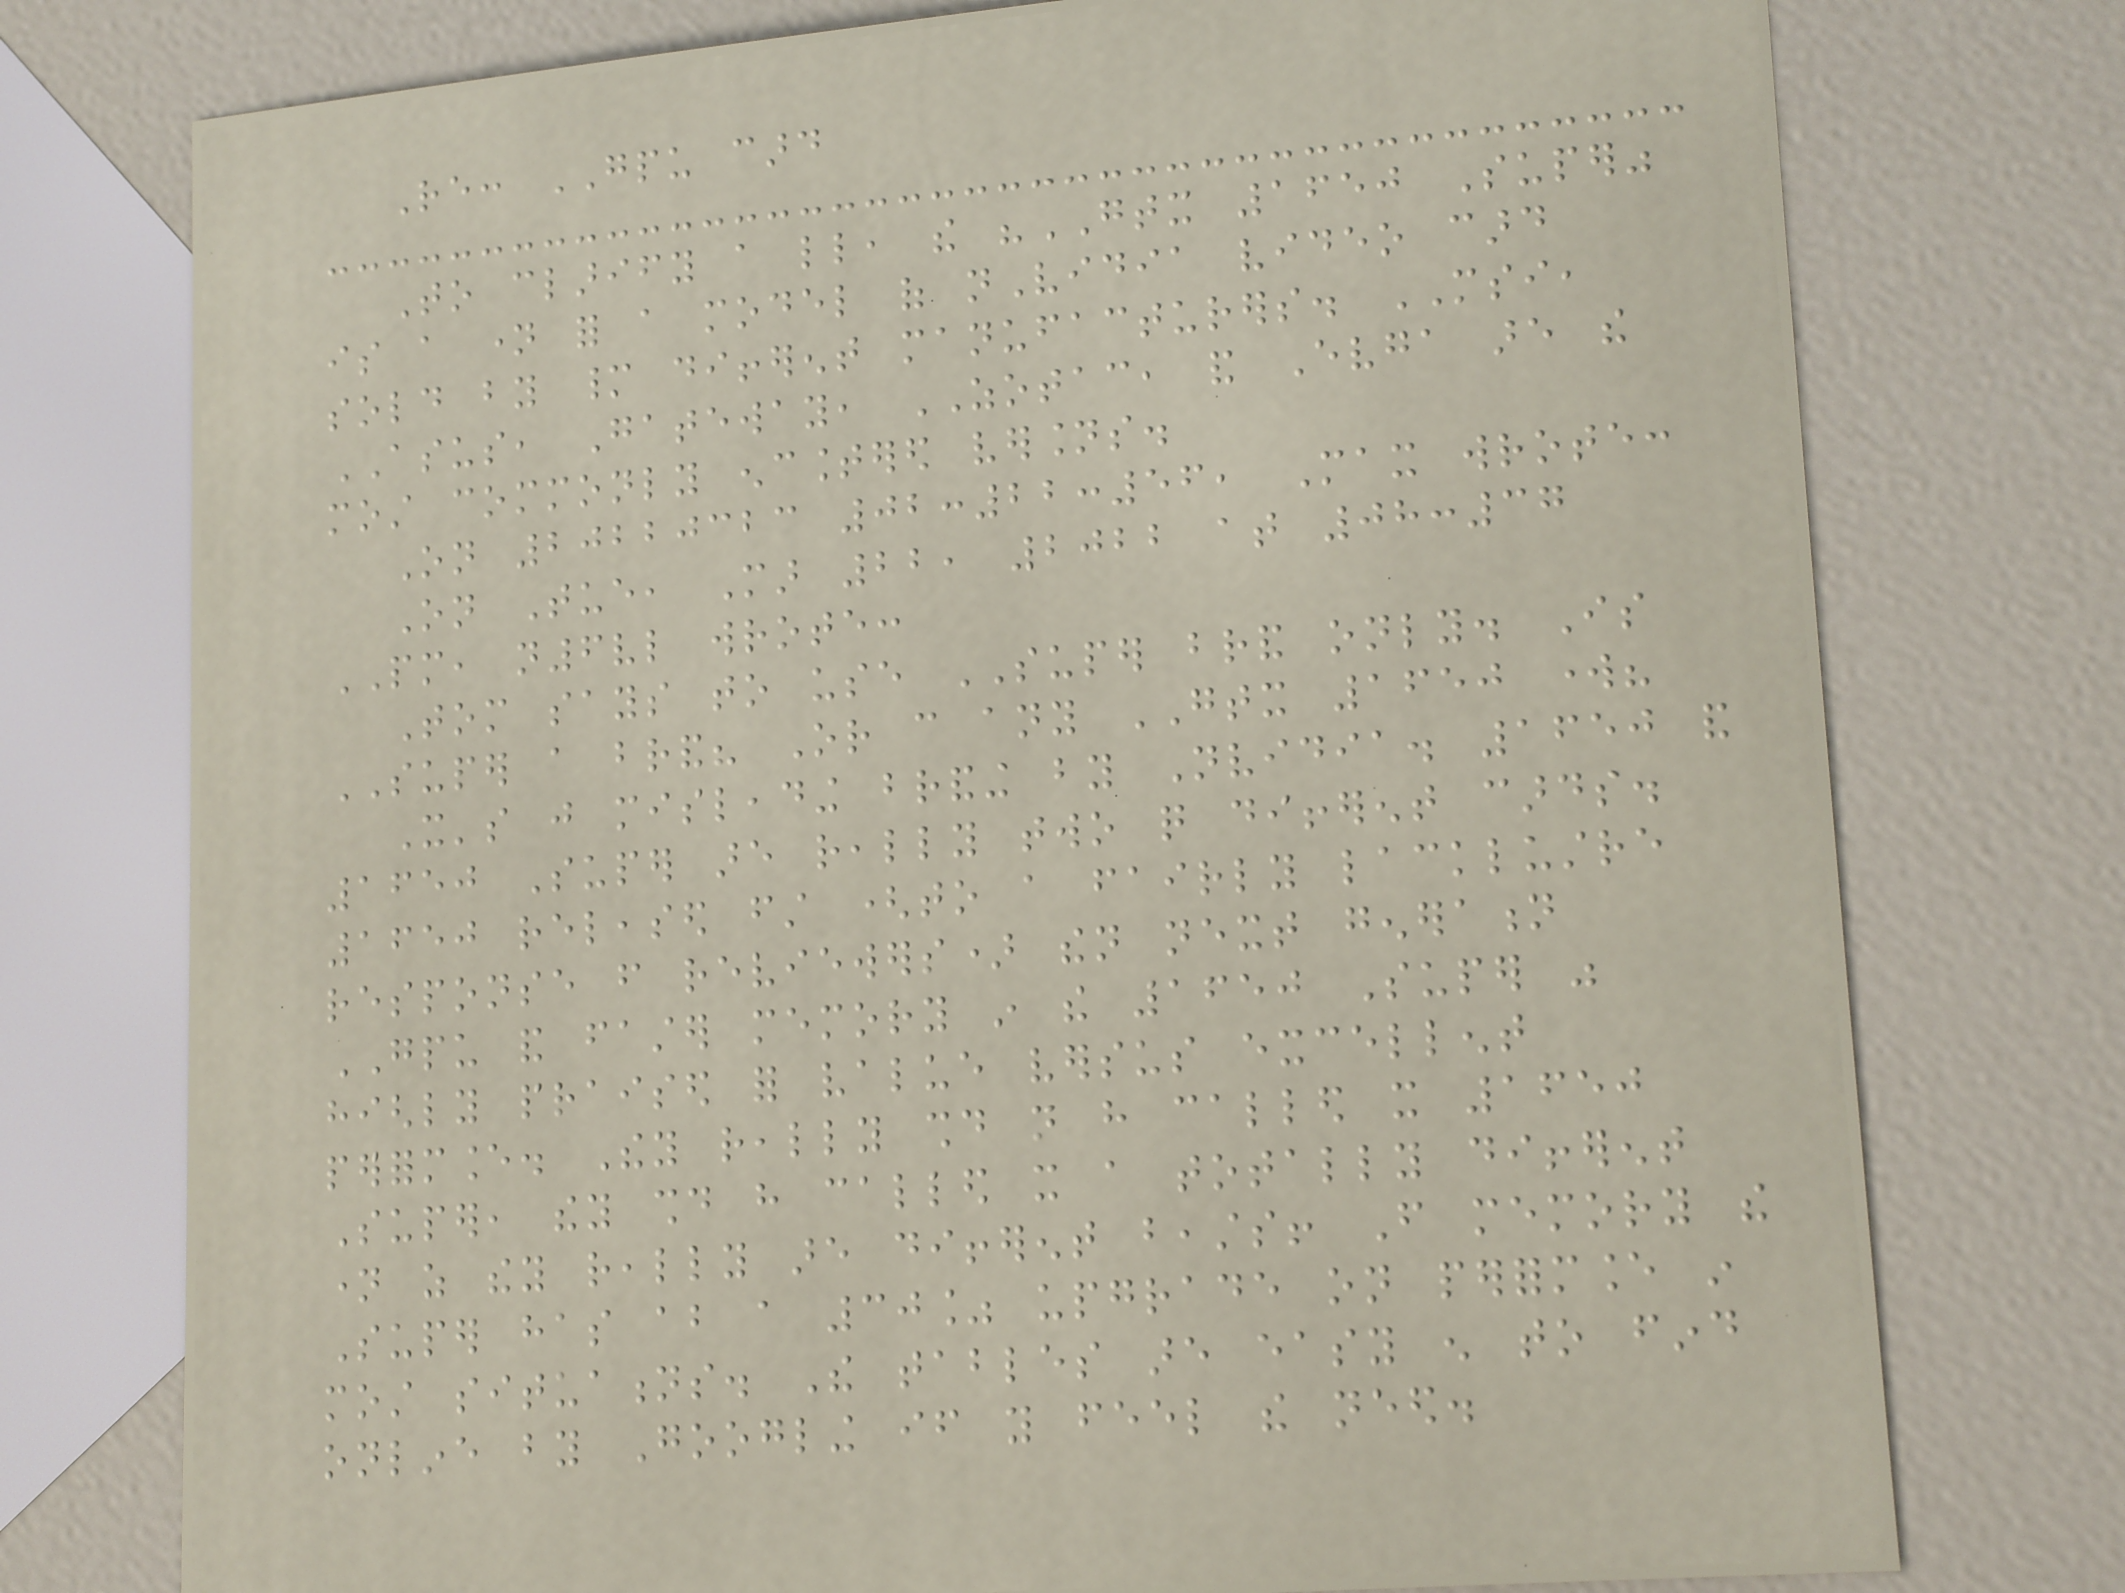Re: GPU card
To clarify a little, the "GTX 1650 Super"
is a name for a model of nVidia video card
sold by many different manufacturers. MSI,
ASUS, Gateway, ZOTAC, and Evga are the
most commonly encountered versions.
On 20220323 02:22:56, Max wrote:
On Tue, Mar 22, 2022 at 08:37
PM, n6vl wrote:
Tom says to use SUPER brand only. Is
SUPER a brand? Or can any GTX 1650 work?
It's just misleading branding by Nvidia. 1650 and
1650 Super are really two quite different cards.
1650 released first (to a fairly lacklustre
response from reviewers) then next generation
GPU and faster memory in the 1650 Super was
highly praised for value versus excellent
performance. They really should not have called it 1650
Super, they should have called it a totally different
name as they really are different beasts! From memory the
Super has about a 30% upgrade on performance in
most situations. The tables are easy enough to find
online by Googling if you feel the need.
